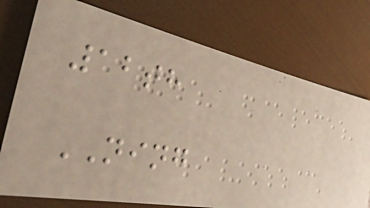12th
NING
